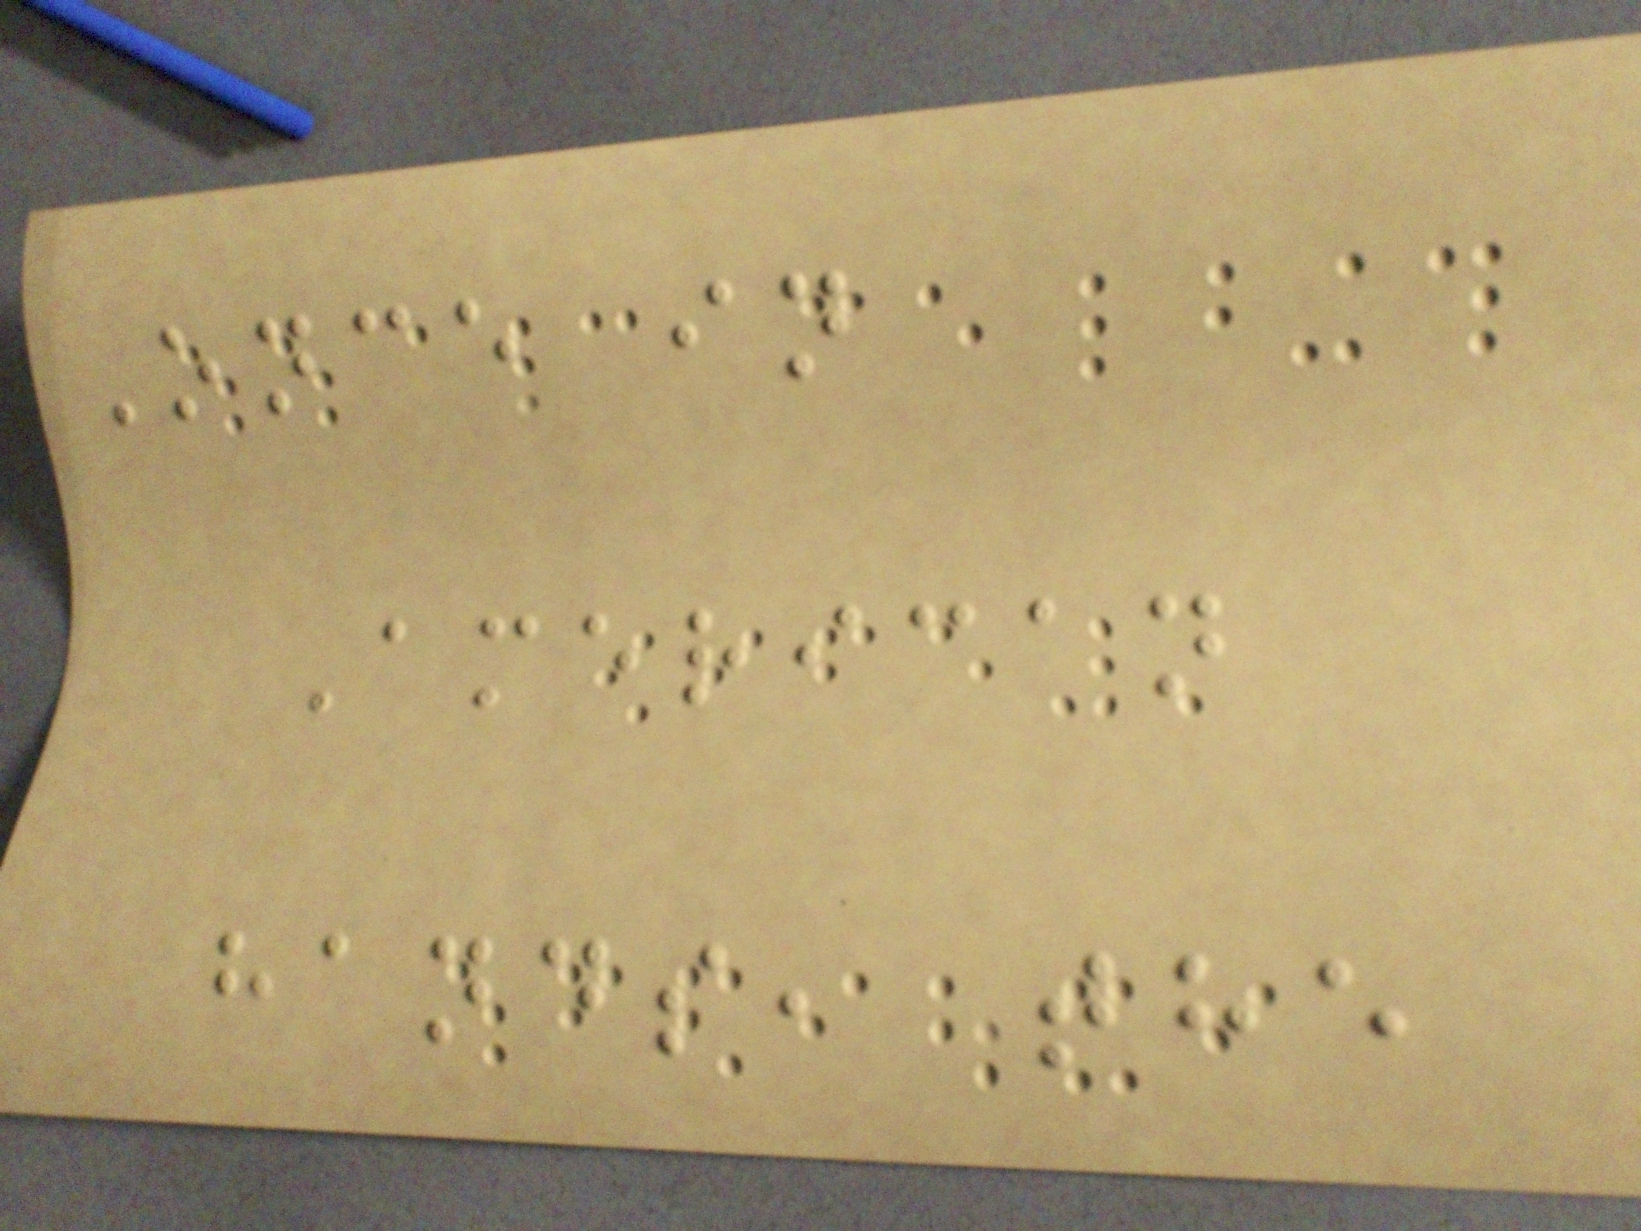Once in
American
hands, the
